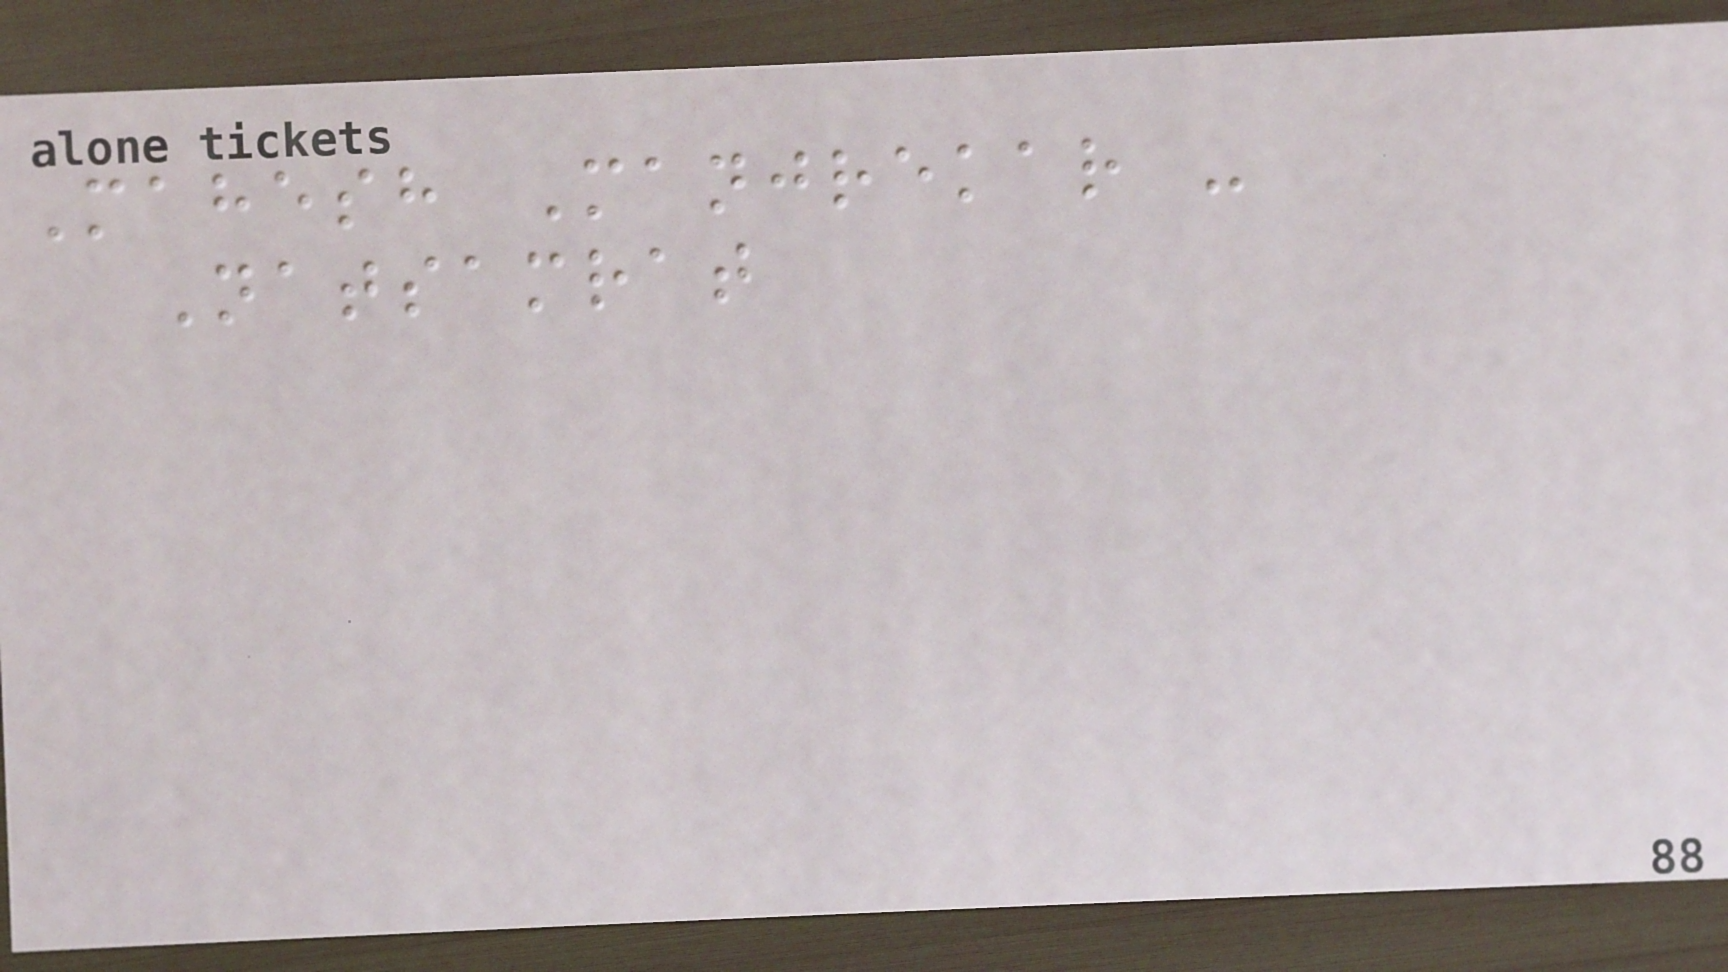Mahesh Manjrekar -
Natsamrat
